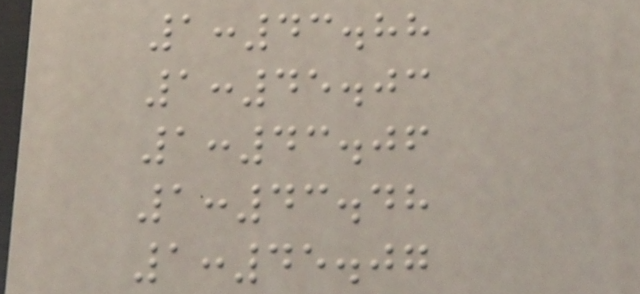1:43.88
1:45.03
1:43.06
1:43.48
1:45.07
